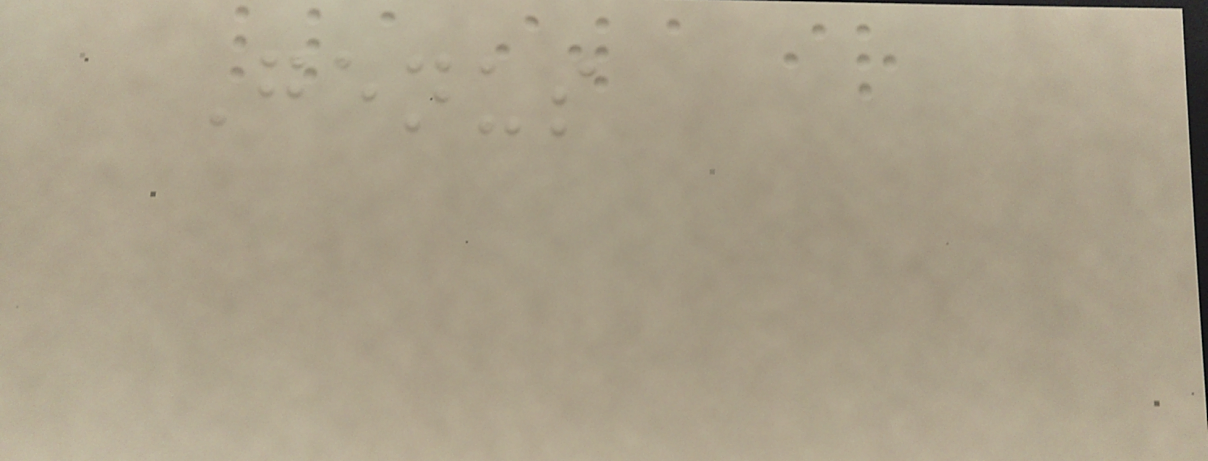Genus
